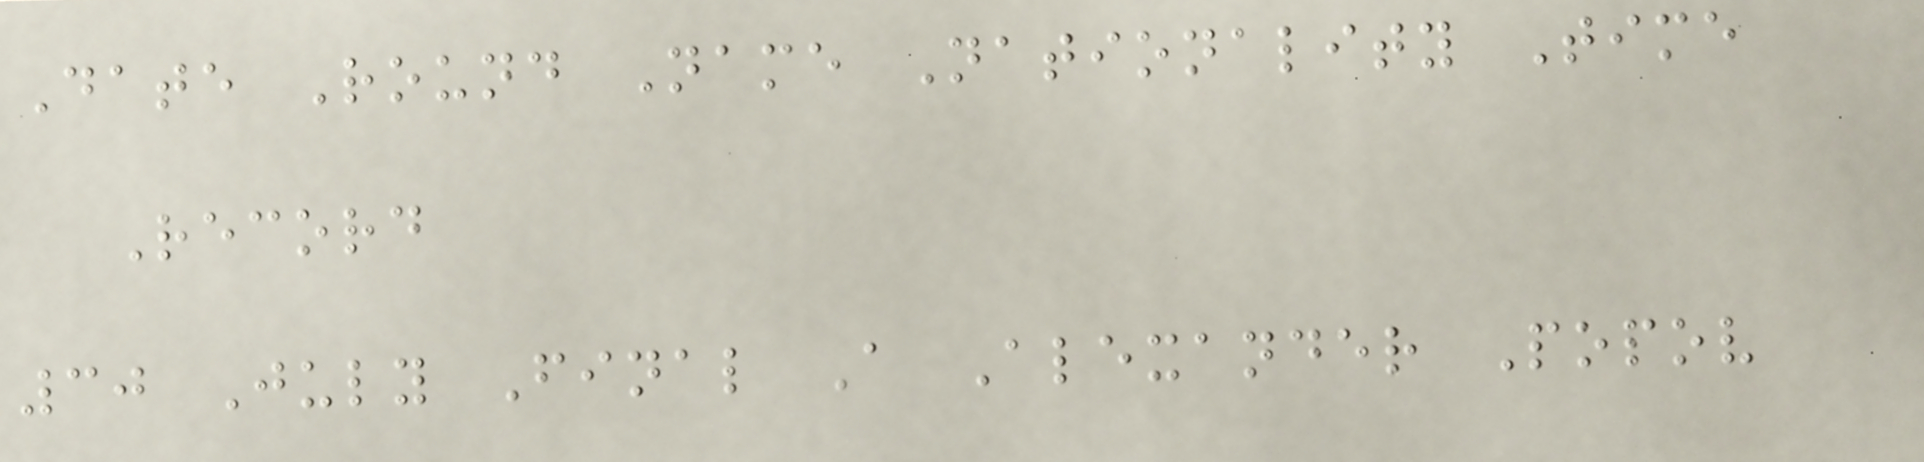Date Round Name Nationality Time
Record
30 July Final A Alexander Popov
